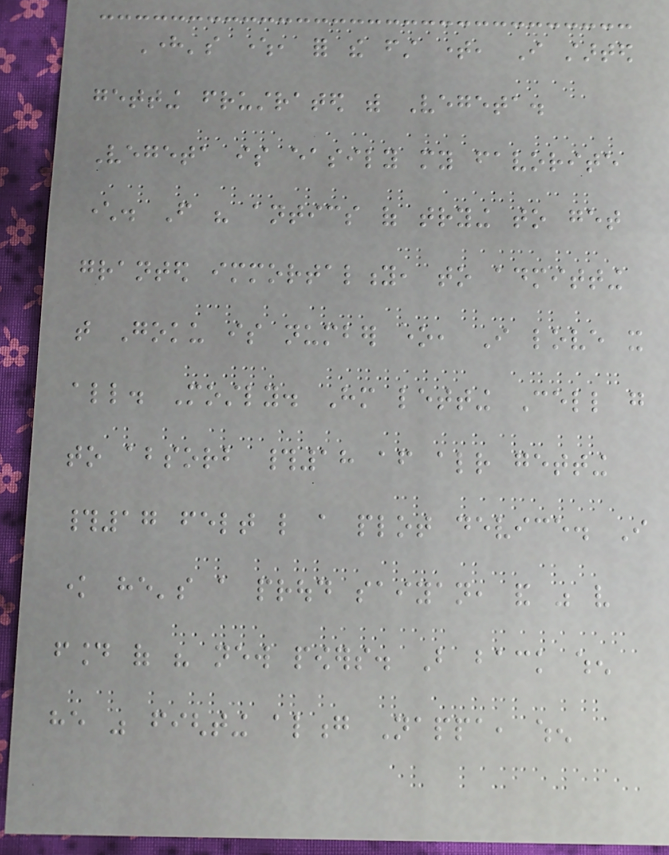Here's where, for the first time, I started
getting frustrated with Vegeta.
Vegeta is easily my favorite
character. From his antics of trying to get
granted immortality, to admitting
that Goku is number one, I love it
all. Mostly. Him letting Cell go
to absorb #18 after already getting
#17 felt like a plot device. I
know he's a proud saiyan, and was very
found of his new powers. But back when
he was fighting along Nappa, when
